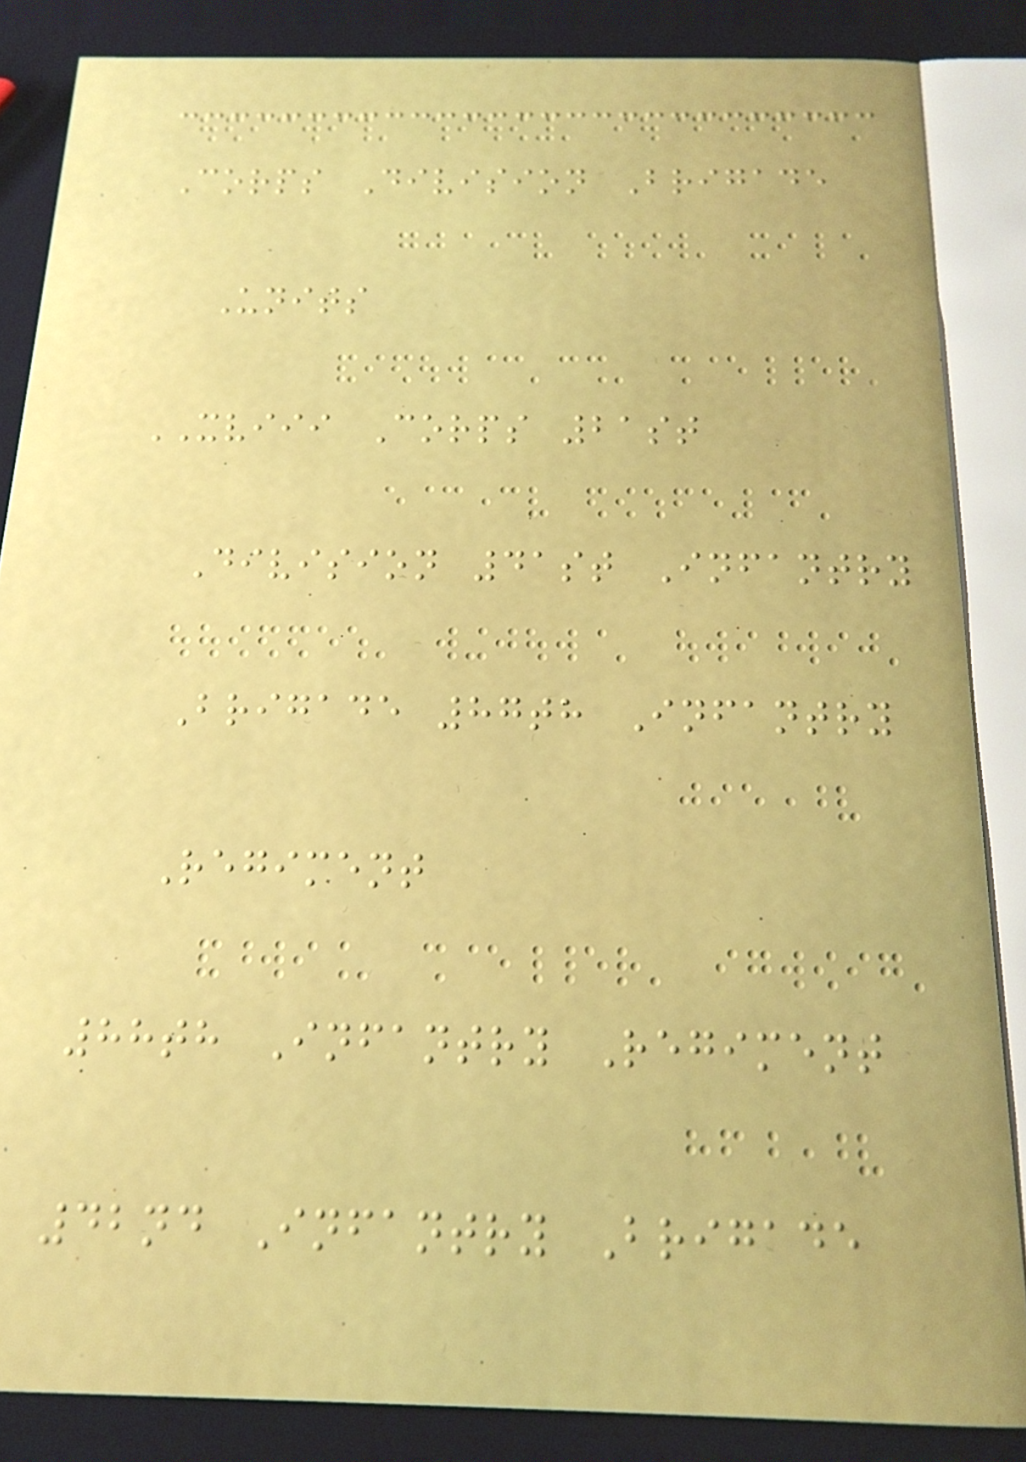Corps Division Brigade
Units
XVIII Corps 21st
Division 41st Infantry
Brigade 87th Infantry
Regiment
88th Infantry Regiment
42nd Infantry Brigade
